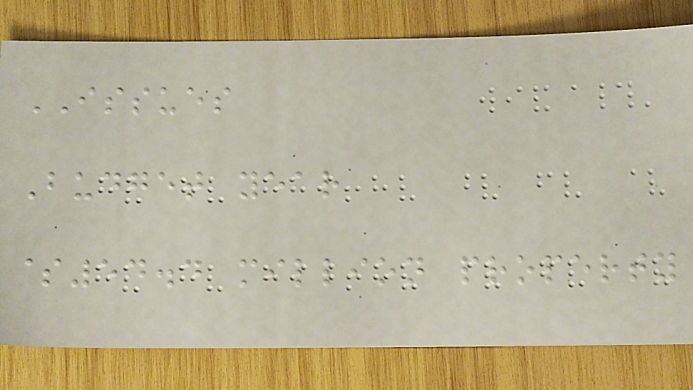ISSUES
Budget year
$54.4 million property
